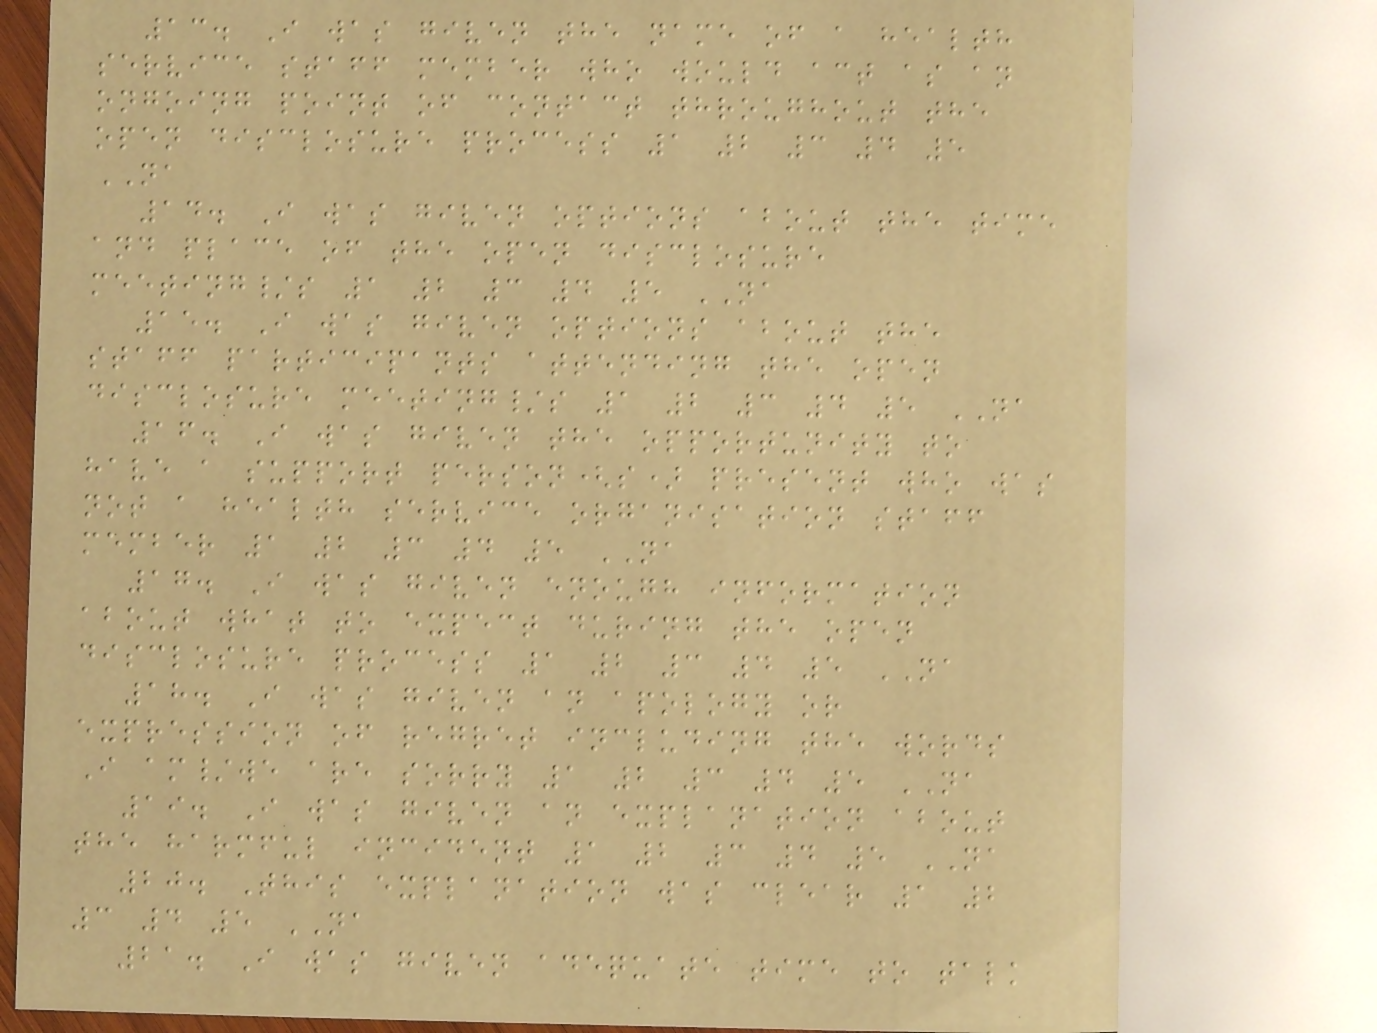13. I was given the name of a health
service staff member who would act as an
ongoing point of contact throughout the
open disclosure process 1 2 3 4 5
NA
14. I was given options about the time
and place of the open disclosure
meeting/s 1 2 3 4 5 NA
15. I was given options about the
staff participants attending the open
disclosure meeting/s 1 2 3 4 5 NA
16. I was given the opportunity to
have a support person(s) present who was
not a health service organisation staff
member 1 2 3 4 5 NA
17. I was given enough information
about what to expect during the open
disclosure process 1 2 3 4 5 NA
18. I was given an apology or
expression of regret including the words
I am/we are sorry 1 2 3 4 5 NA
19. I was given an explanation about
the harmful incident 1 2 3 4 5 NA
20. This explanation was clear 1 2
3 4 5 NA
21. I was given adequate time to talk
